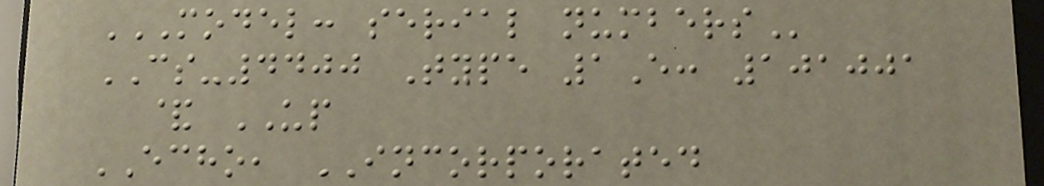MODEL: SERIAL NUMBERS
CS-4400 Type 1E: 101001
& UP
ECHO, INCORPORATED
